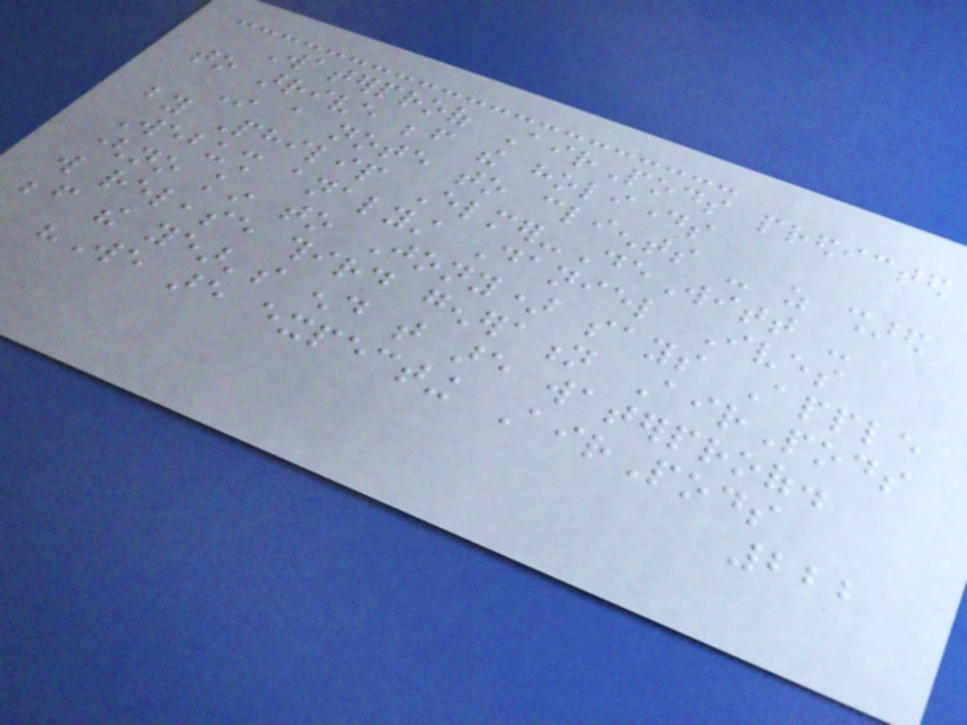Waterproof AirPods predicted
to arrive before the holidays
In a note to clients - as shared
by Philip Elmer-DeWitt -
Webush analyst Daniel Ives
(no kin to Jony) says Apple
will release third generation AirPods
before the year's end that are waterproof.
"We are expecting AirPods
222
